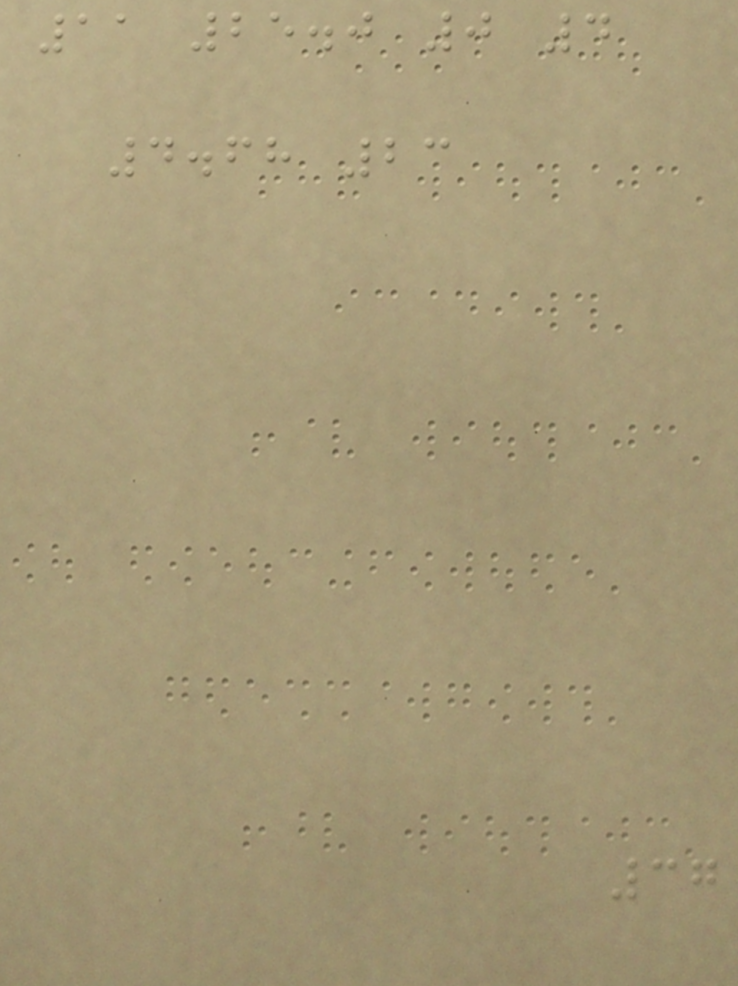11 25.0 0 4
4.68 23
37
